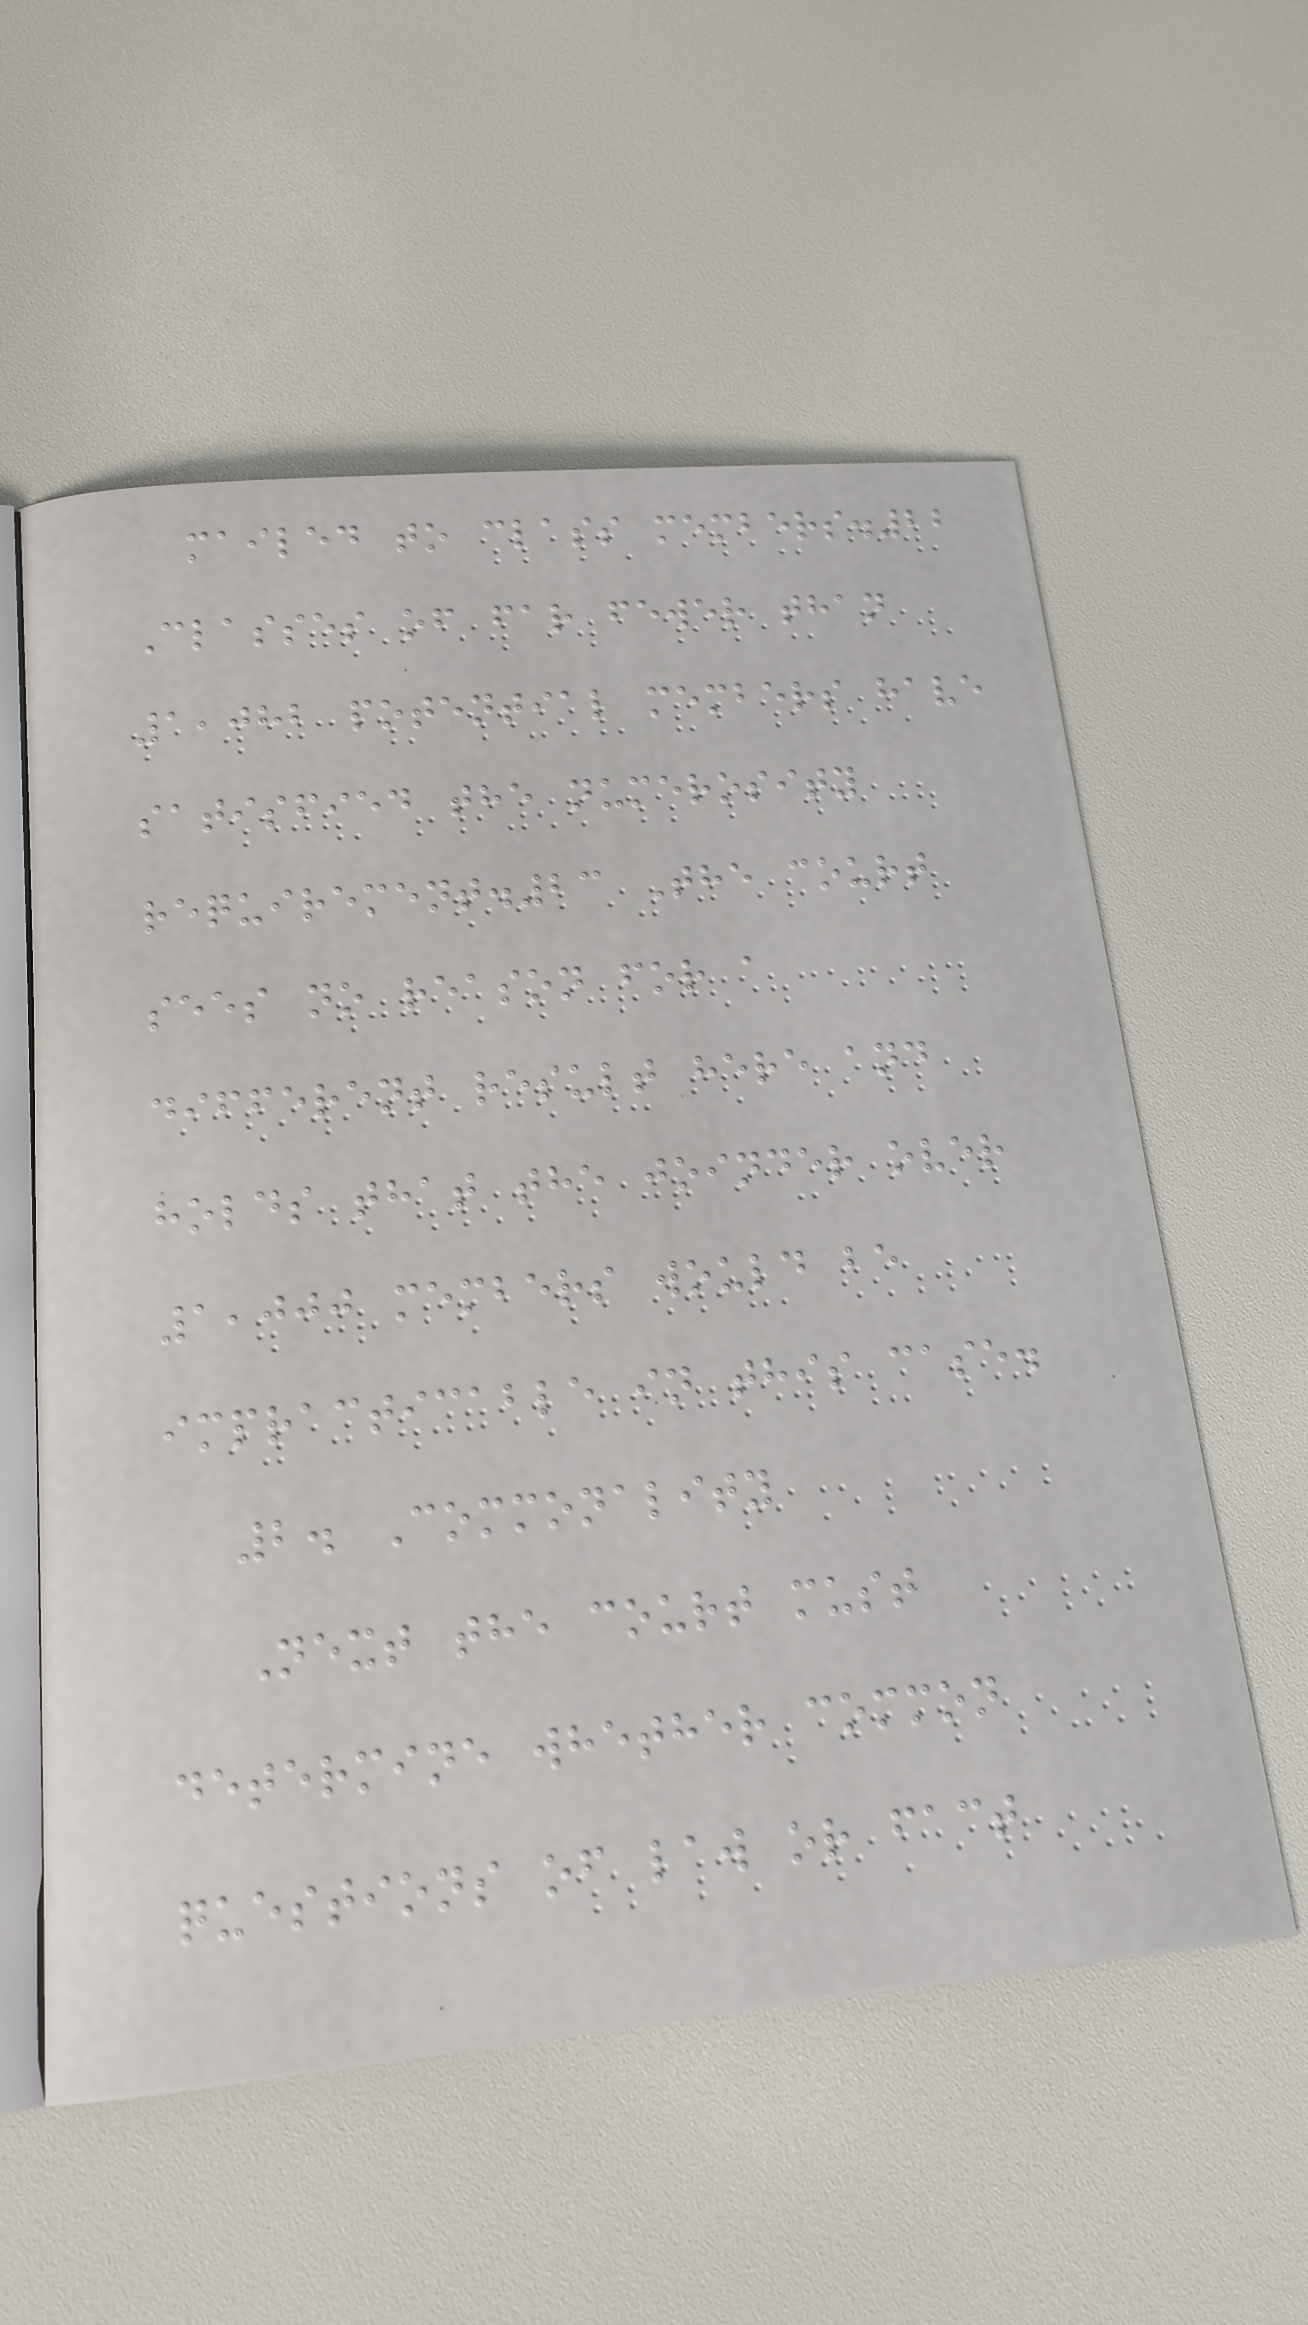mailed to class members.22
Classes of far fewer than
1,082 potential members have
satisfied the numerosity
requirement.23 The court
sees no reason for a
different result here and
holds that the joinder over
1,000 members would be
impracticable in this case.
2. Commonality
Next the court must
determine whether common
questions of law or fact
